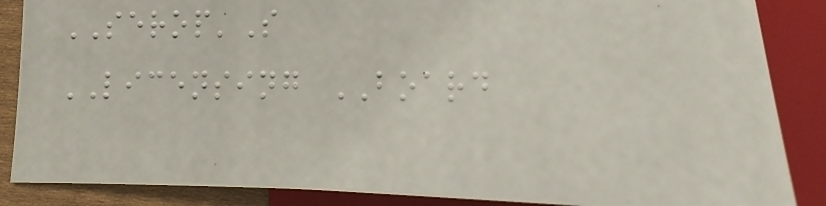SEROP'S
LICENSING BOARD
